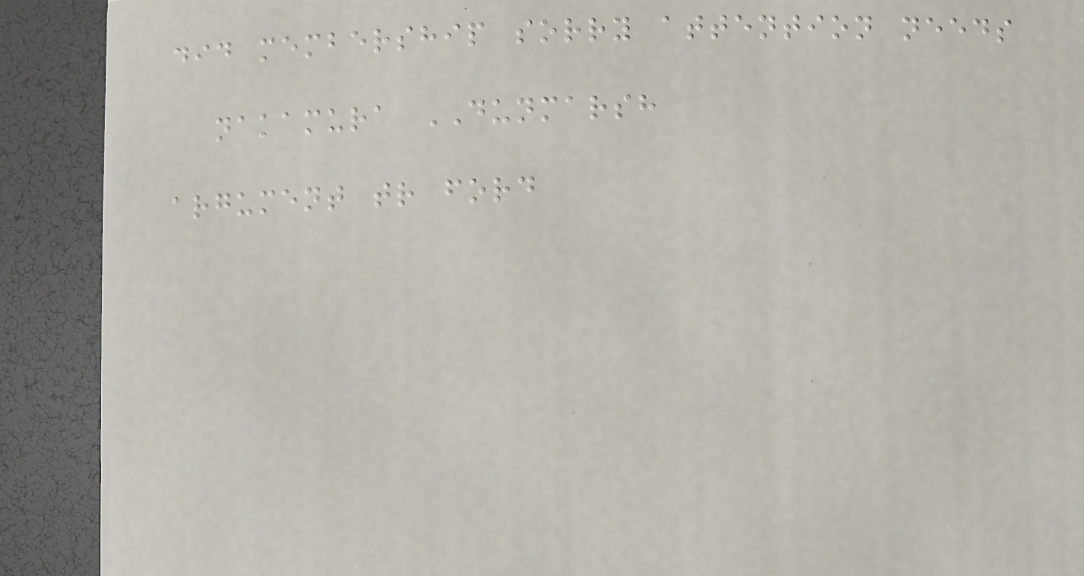did membership sorry attention needs
nakamura DUNMARSH
argument tr ford
